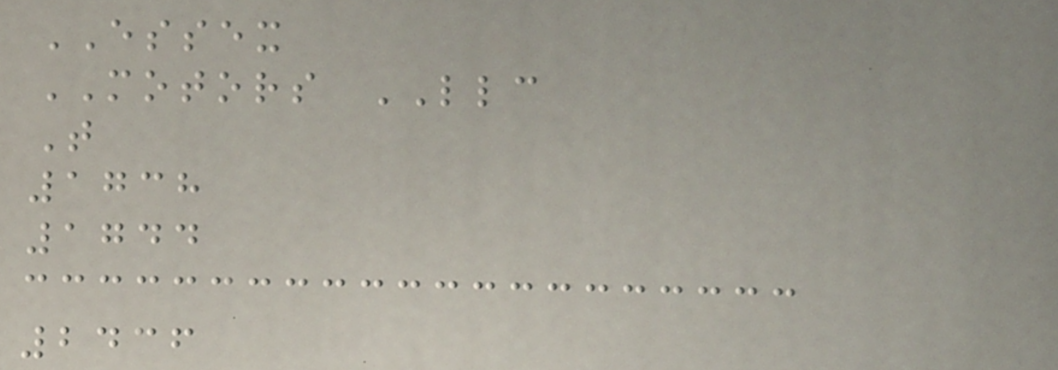ESSEX
MOTORS LLC
T
1738
1744
2436
